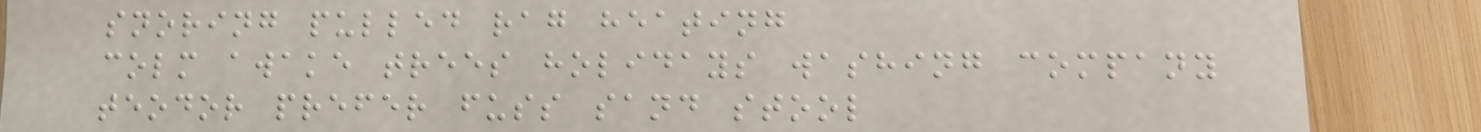snoring pulled rag heating
colm awake trees holidays washing company
teodor prefer fuss sand stool
